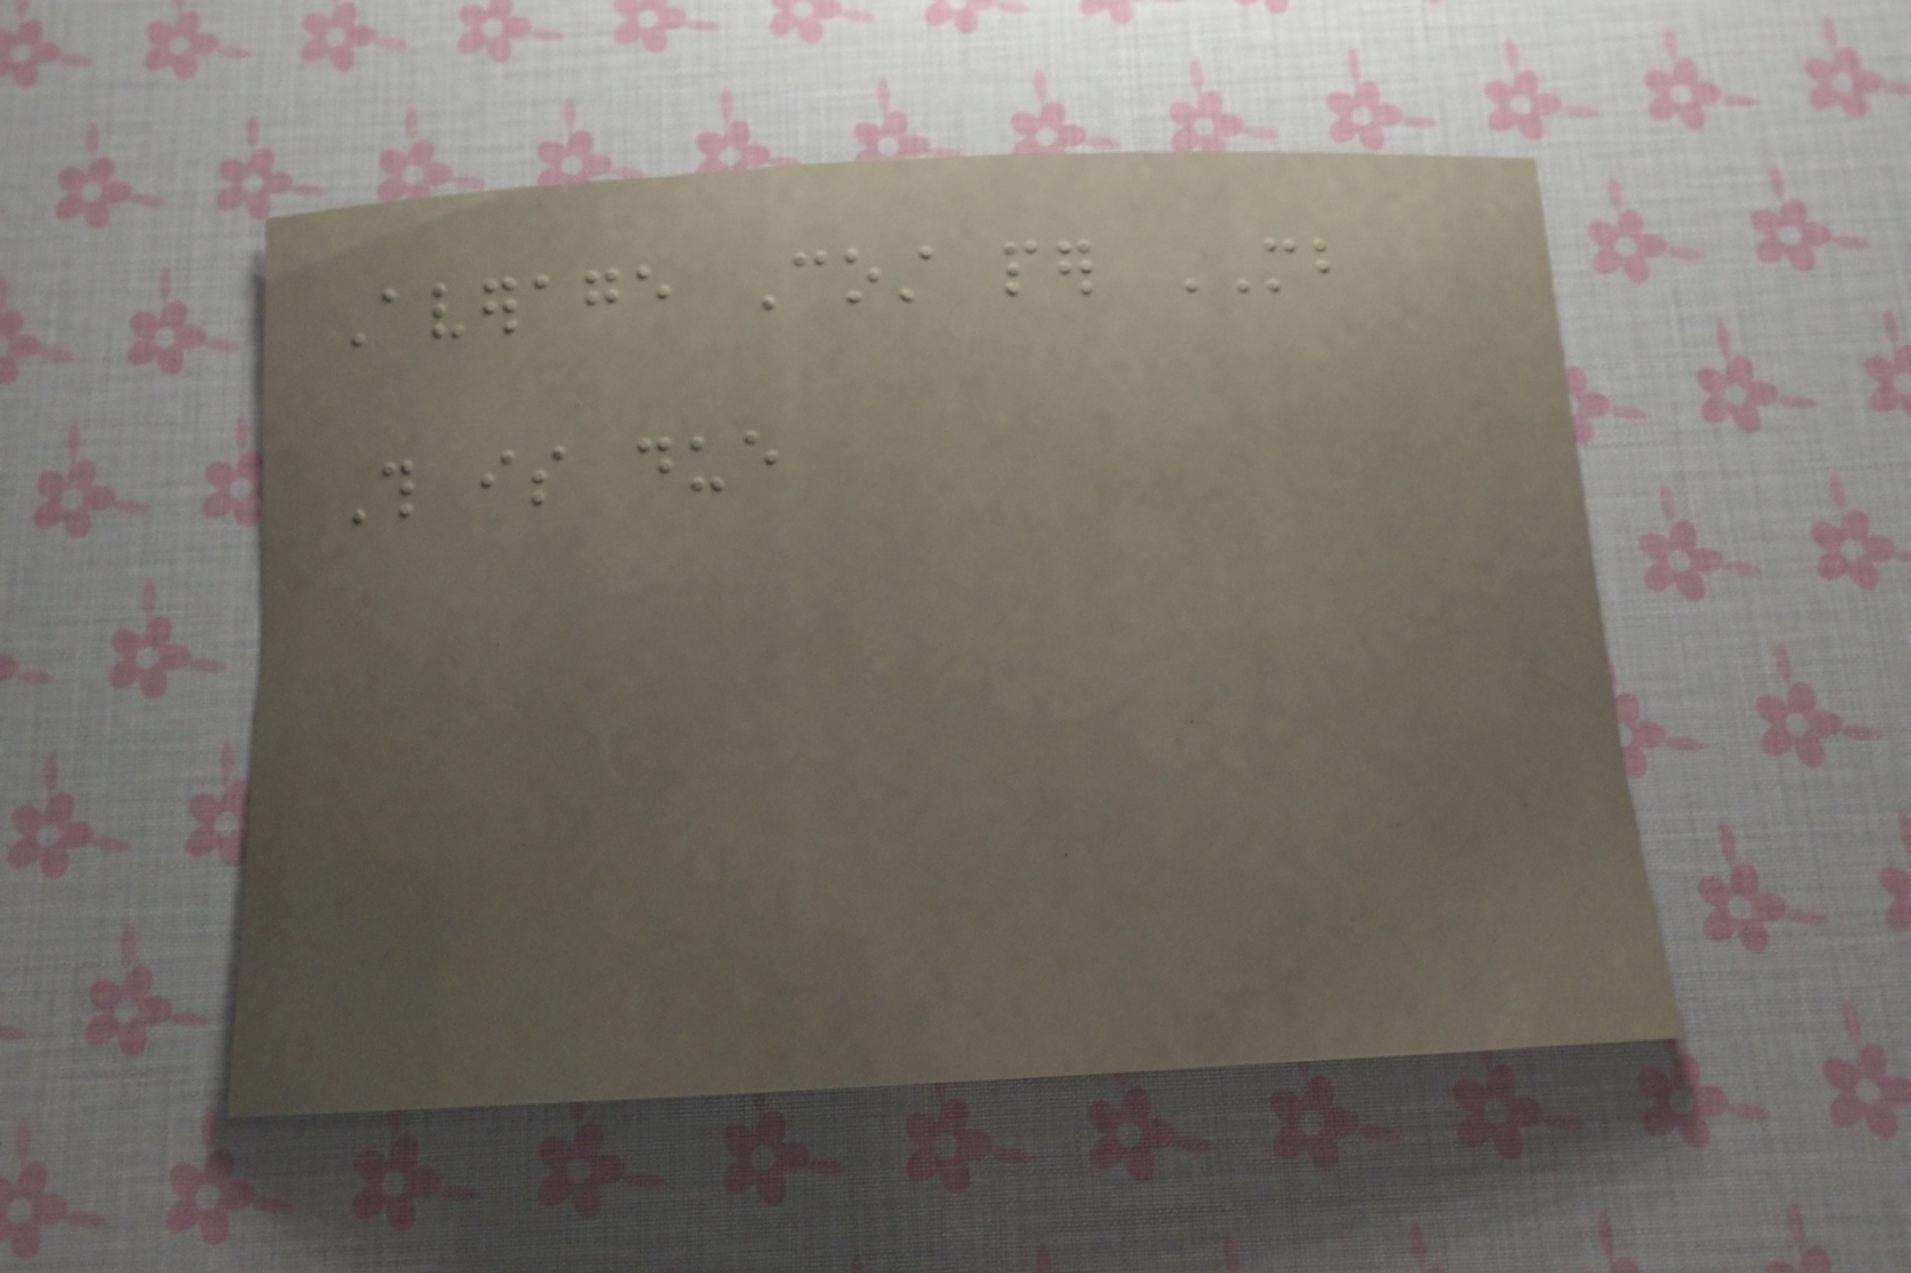Average Cost per MB
This is due
